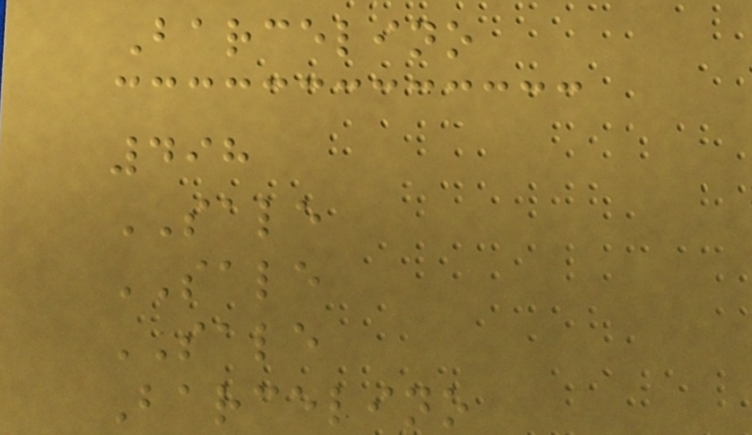Barcelino
498
SALE
SALE
SALE
Barcelino
